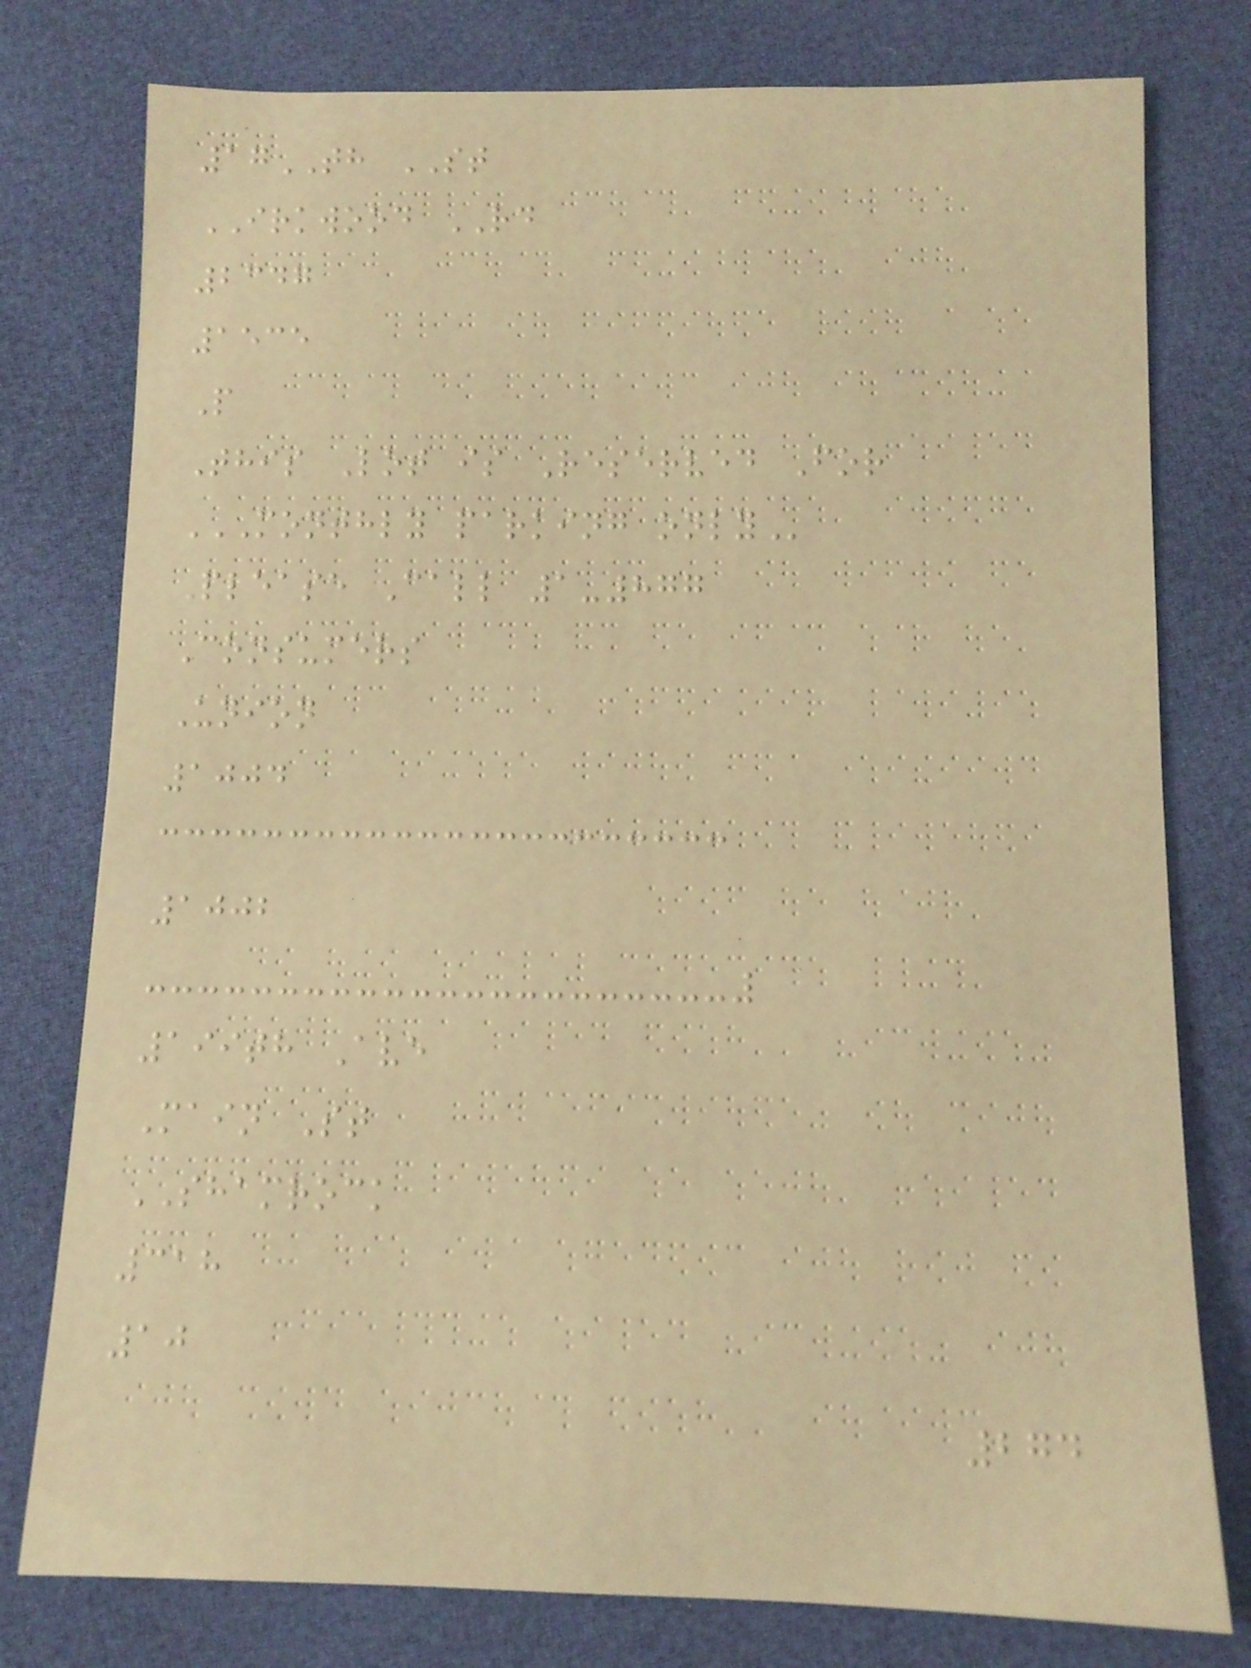17TH ST
IRKWOOD RD
2347
1535
P
This Lot is Reserved For
MONTHLY PARKING ONLY
Please Call 1-877
Consumers
Union
1004
1002
199th Ave
Main St
SHAMROCK
318
10
274
